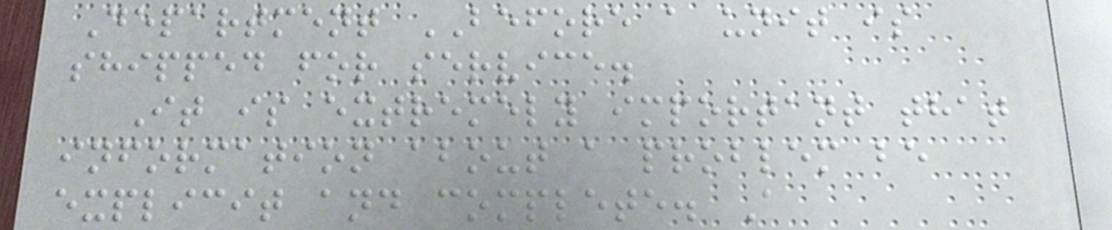Department BEFORE a unit is
shipped for service.
It is extremely important that
information about a problem be
explicit and complete. A
